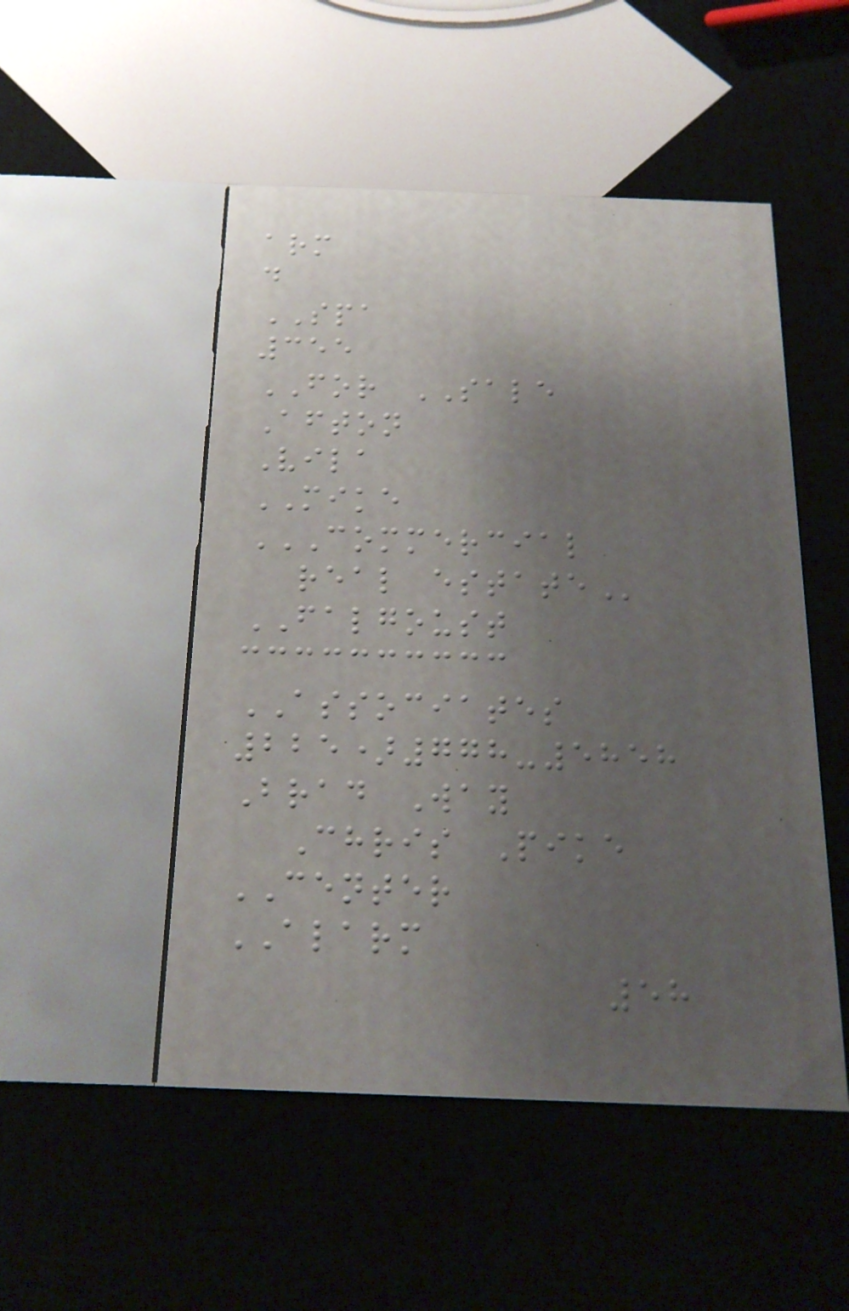arm
d
SPA
355
FOR SALE
Afton
Vila
MIKE
COMMERCIAL
REAL ESTATE
FALGOUST
ASSOCIATES
225)778-5858
Brad Way
Chris Pike
CENTER
ALARM
58
